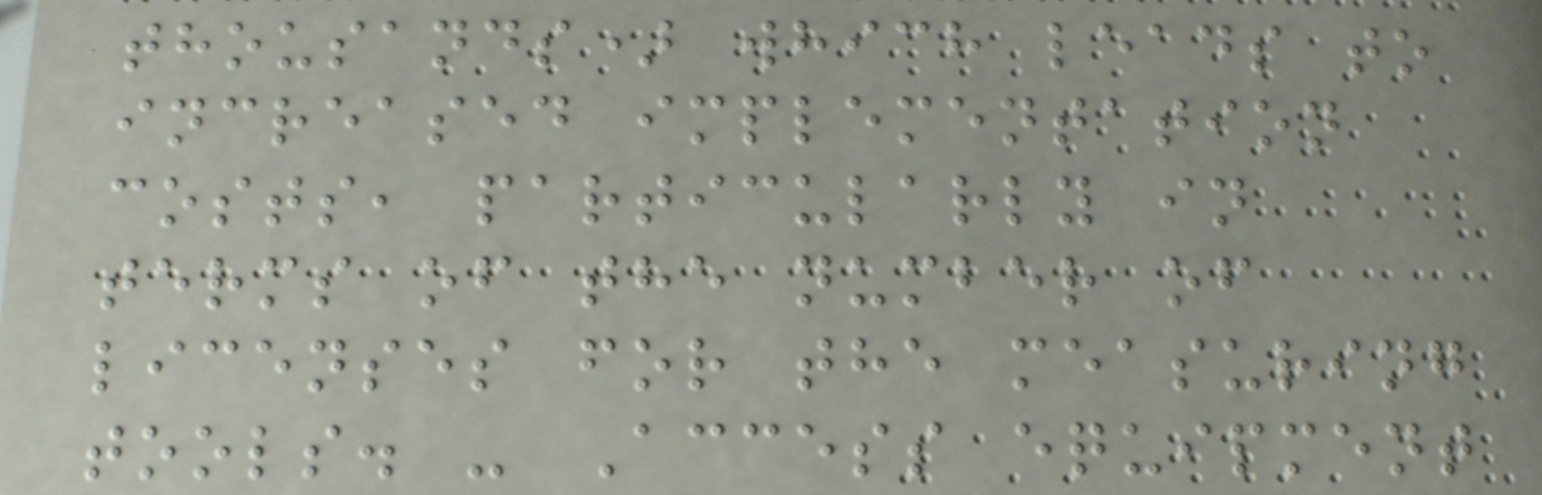thousands) which leads to
increased implementation
costs, particularly in
terms of the number of
licenses for the measuring
tools. - Access equipment
